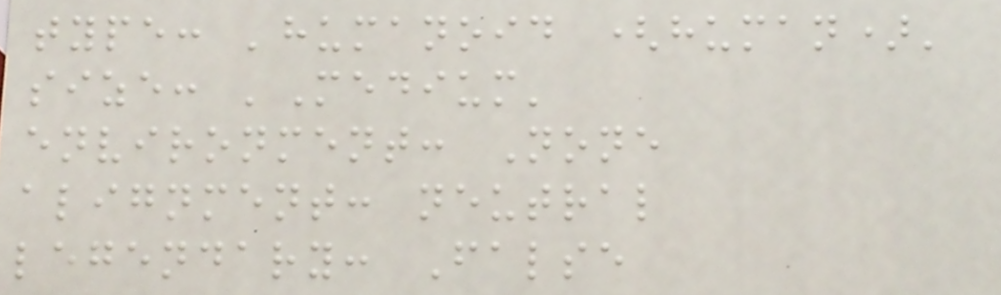type: 'humanoid (human)'
size: 'Medium'
environment: None
alignment: neutral
legendary: False
